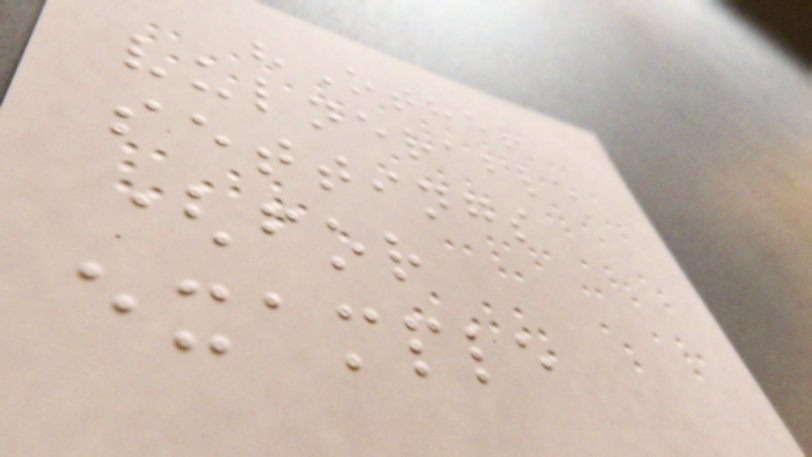"Other
vulnerable
settings
(for
example
